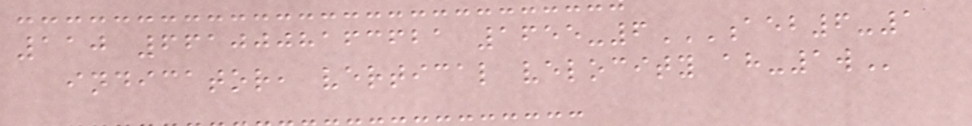110 6610008163621 1655-6AEB6-1
INDICATOR, VERTICAL VELOCITY AH-1W
